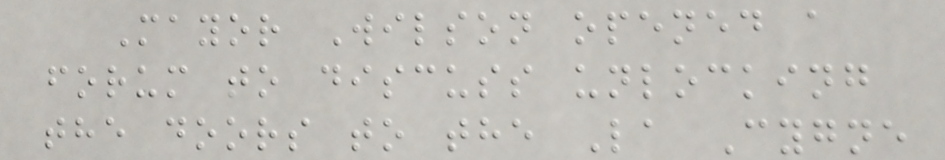Mayor Wilson opened a
forum to discuss unlocking
the doors to the La Cygne
